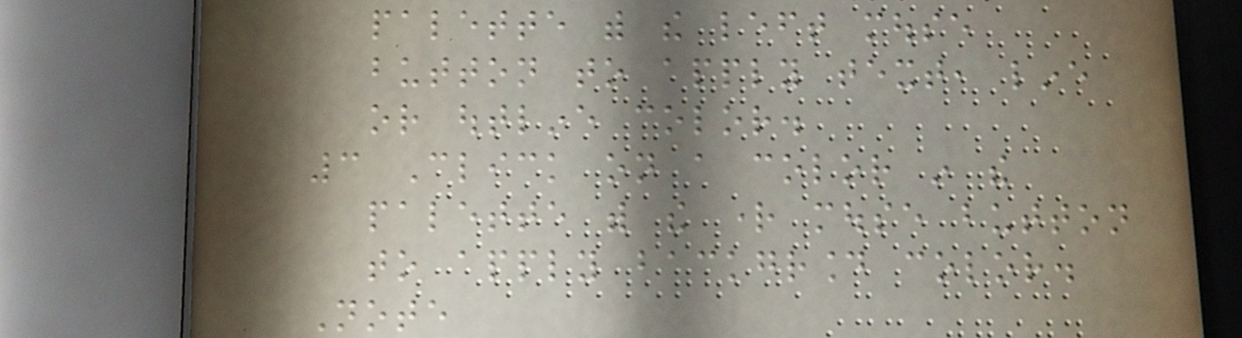palette with the left mouse
button to apply text, line
or outline color.
3 Click on a color in the
palette with the right mouse button
to apply background color.
Note
